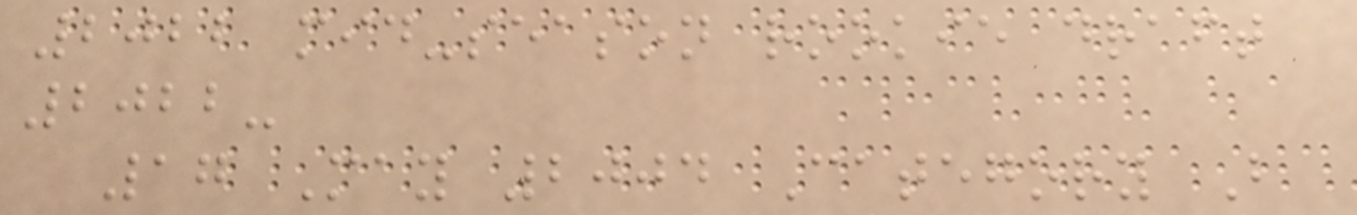2022 mid-season rookie draft
2022-
17 May 2004 Category B
